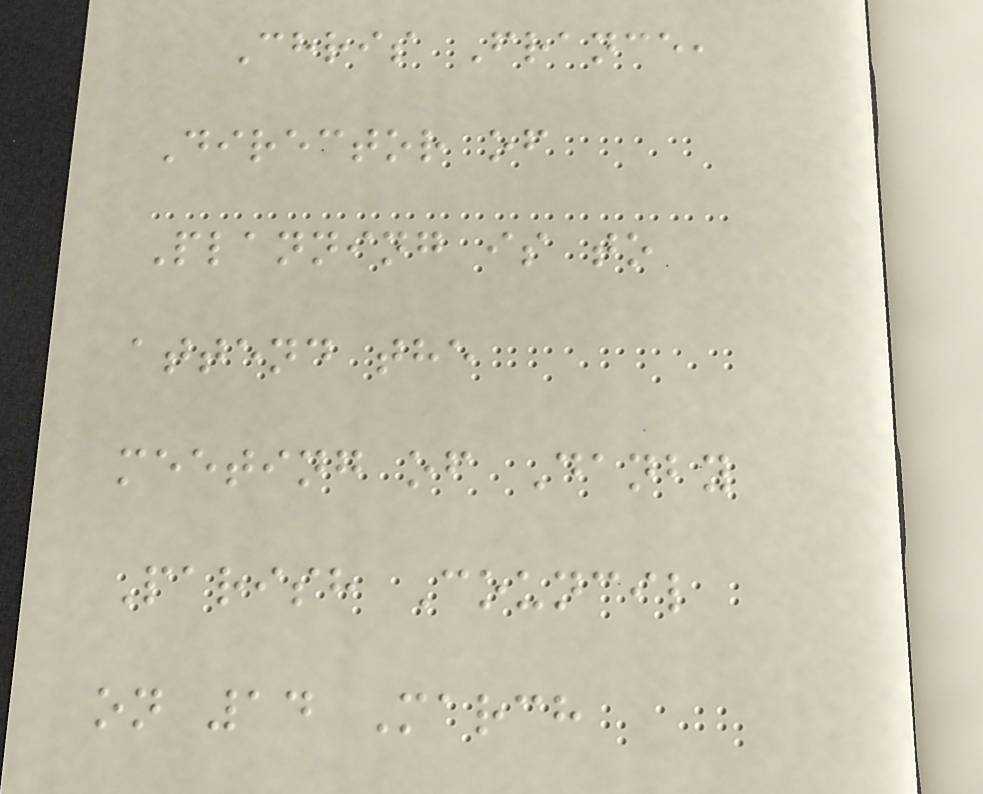Chris France,
Director of
Planning is to
attend the
meeting of Danby
Parish Council
on 14 March
